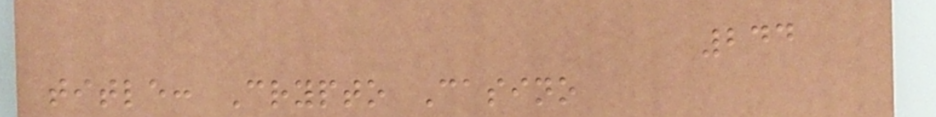244
title: Crypto Casino
